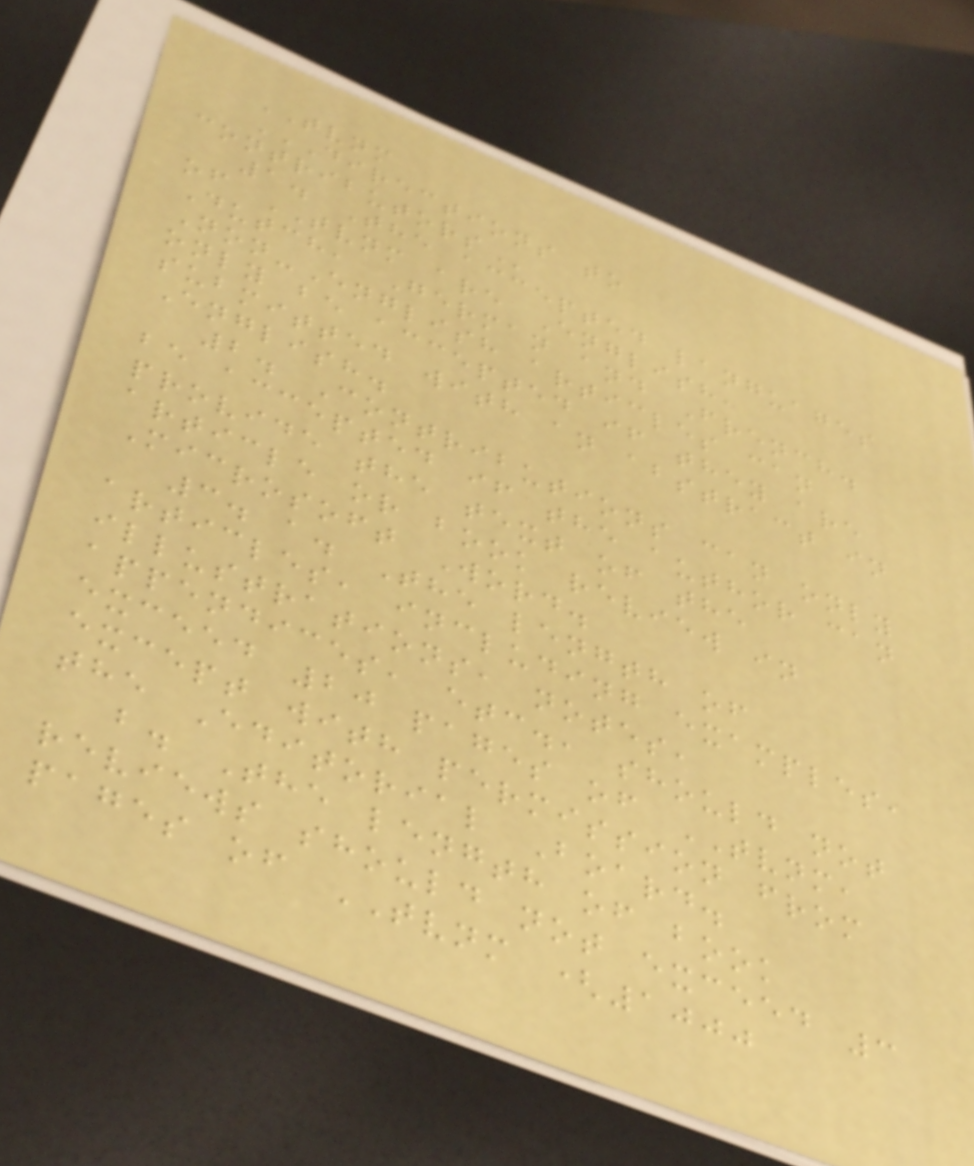TVNM
DIRECTIONS TO
CONTRIBUTORS
1. The accepted languages
of TVNM are English,
Dutch, German and French.
Non-English articles can
only be accepted if they are
submitted with an abstract in
English.
2. Contributions can only
be accepted if the author can
provide the text of the
article or book review in
Microsoft Word.
3. a. The length of
articles, including examples,
illustrations, notes,
appendices, etc., should not
exceed 20 pages of TVNM,
except with permission from
the Editorial Board.
b. The length of book
reviews should not exceed 3
pages of TVNM (1000
